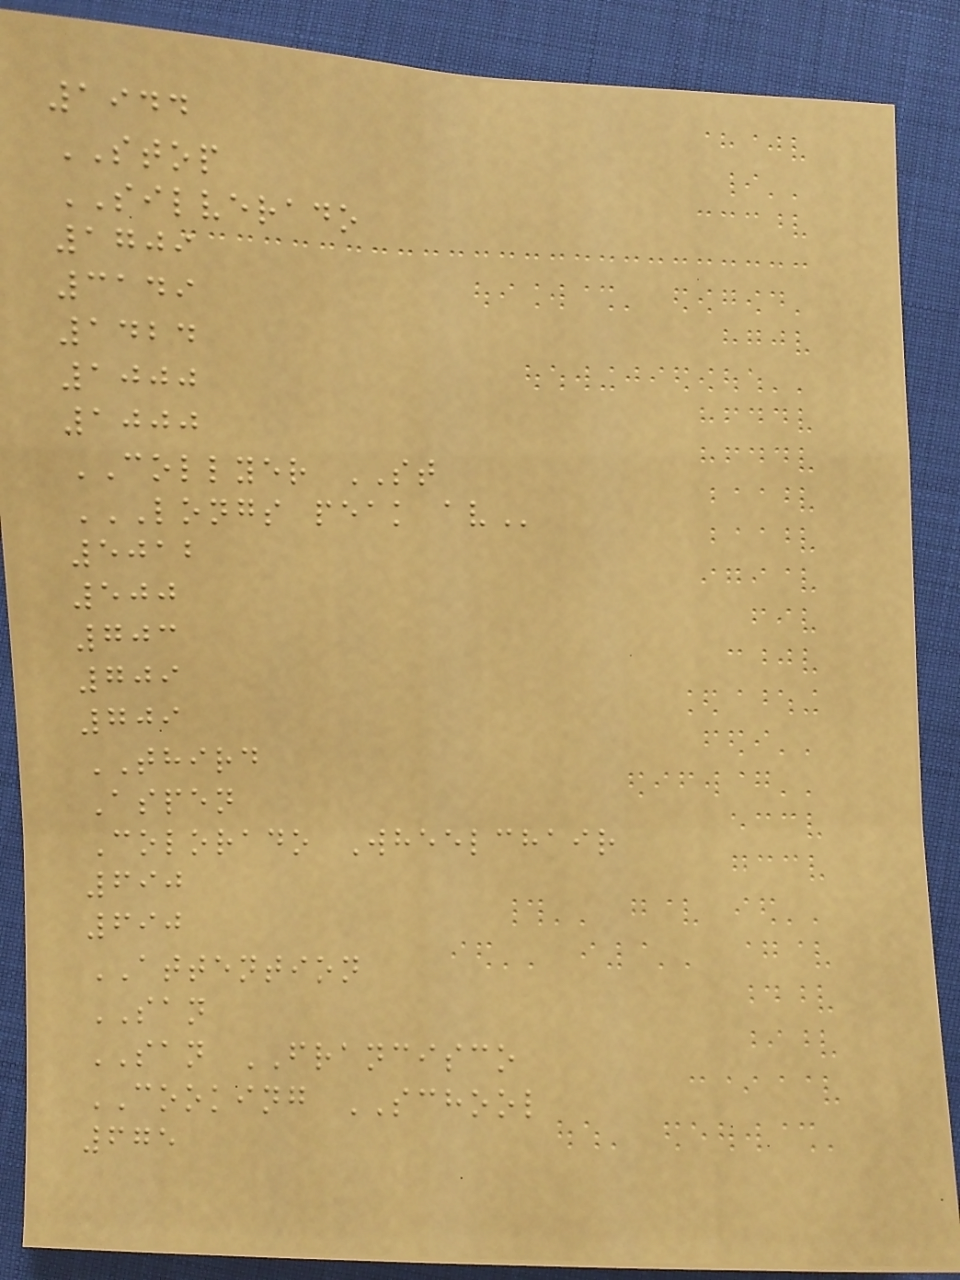1944
STOP
SILVERADO
1709
3149
1424
1000
1000
COLLYER ST
LONGS PEAK AV
5012
500
703
709
709
THIRD
Aspen
Colorado Wheelchair
690
690
ATTENTION
SAN
SAN FRANCISCO
COOKING SCHOOL
675
